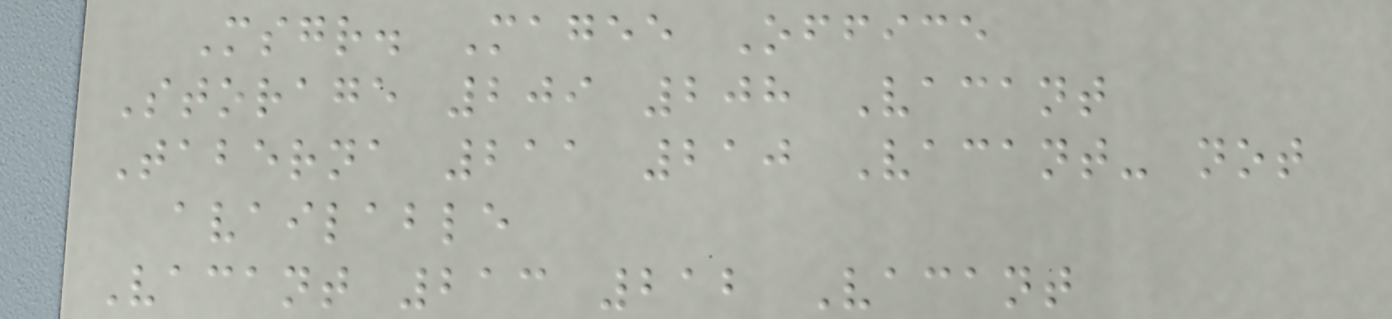Msgr. Magee Office
Storage 209 208 Vacant
Taberna 211 210 Vacant- not
available
Vacant 213 212 Vacant
